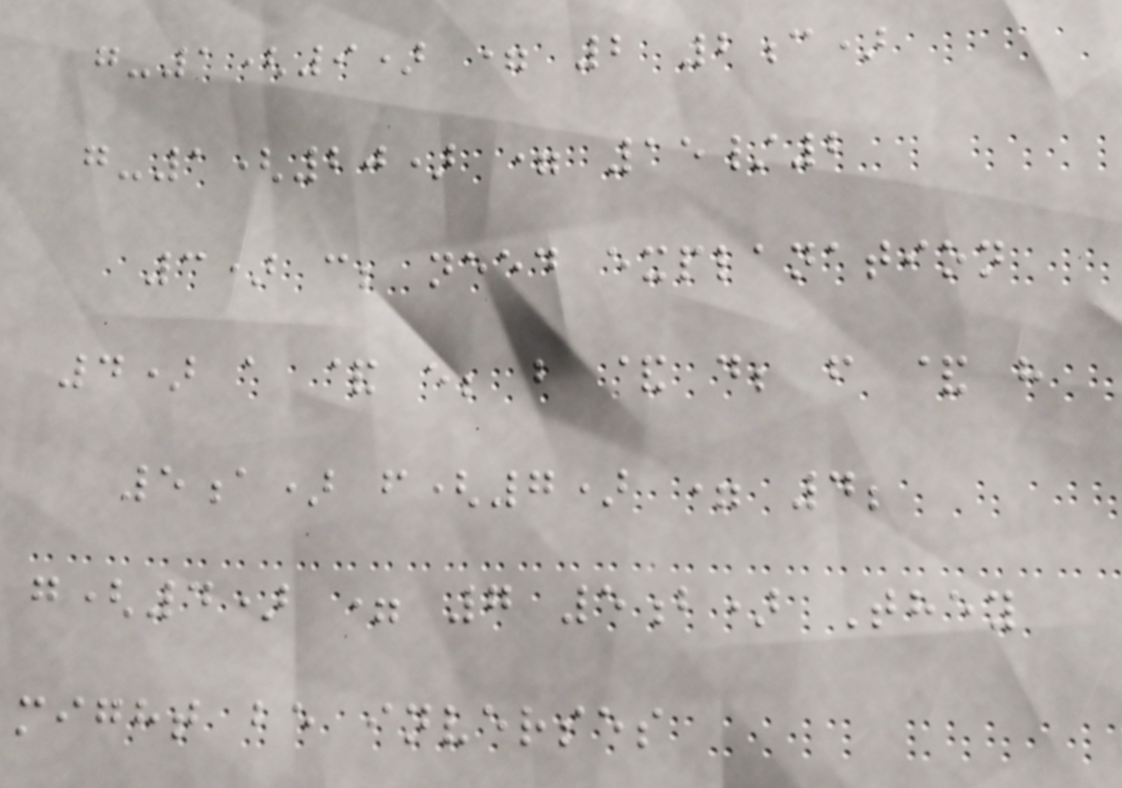g-1(9) = 2 2c)
g-1(20) = 15/2
3) c; need explanation
4) a & e; b & d; f & h
5a) f(7) = 4;
g(4) = 7 5b) They
might be inverses
